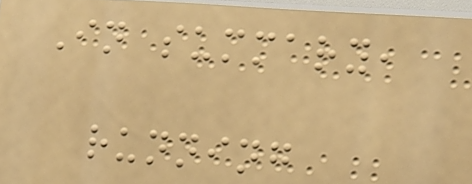In summary,
running
